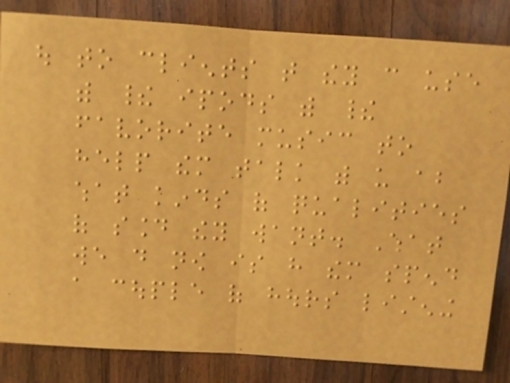out to clients that they can use
with their ipods with their
favorite music to
help them talk with us about
what kinds of qualities
of sound they want. What
we do now is have them spend
a couple of hours listening
